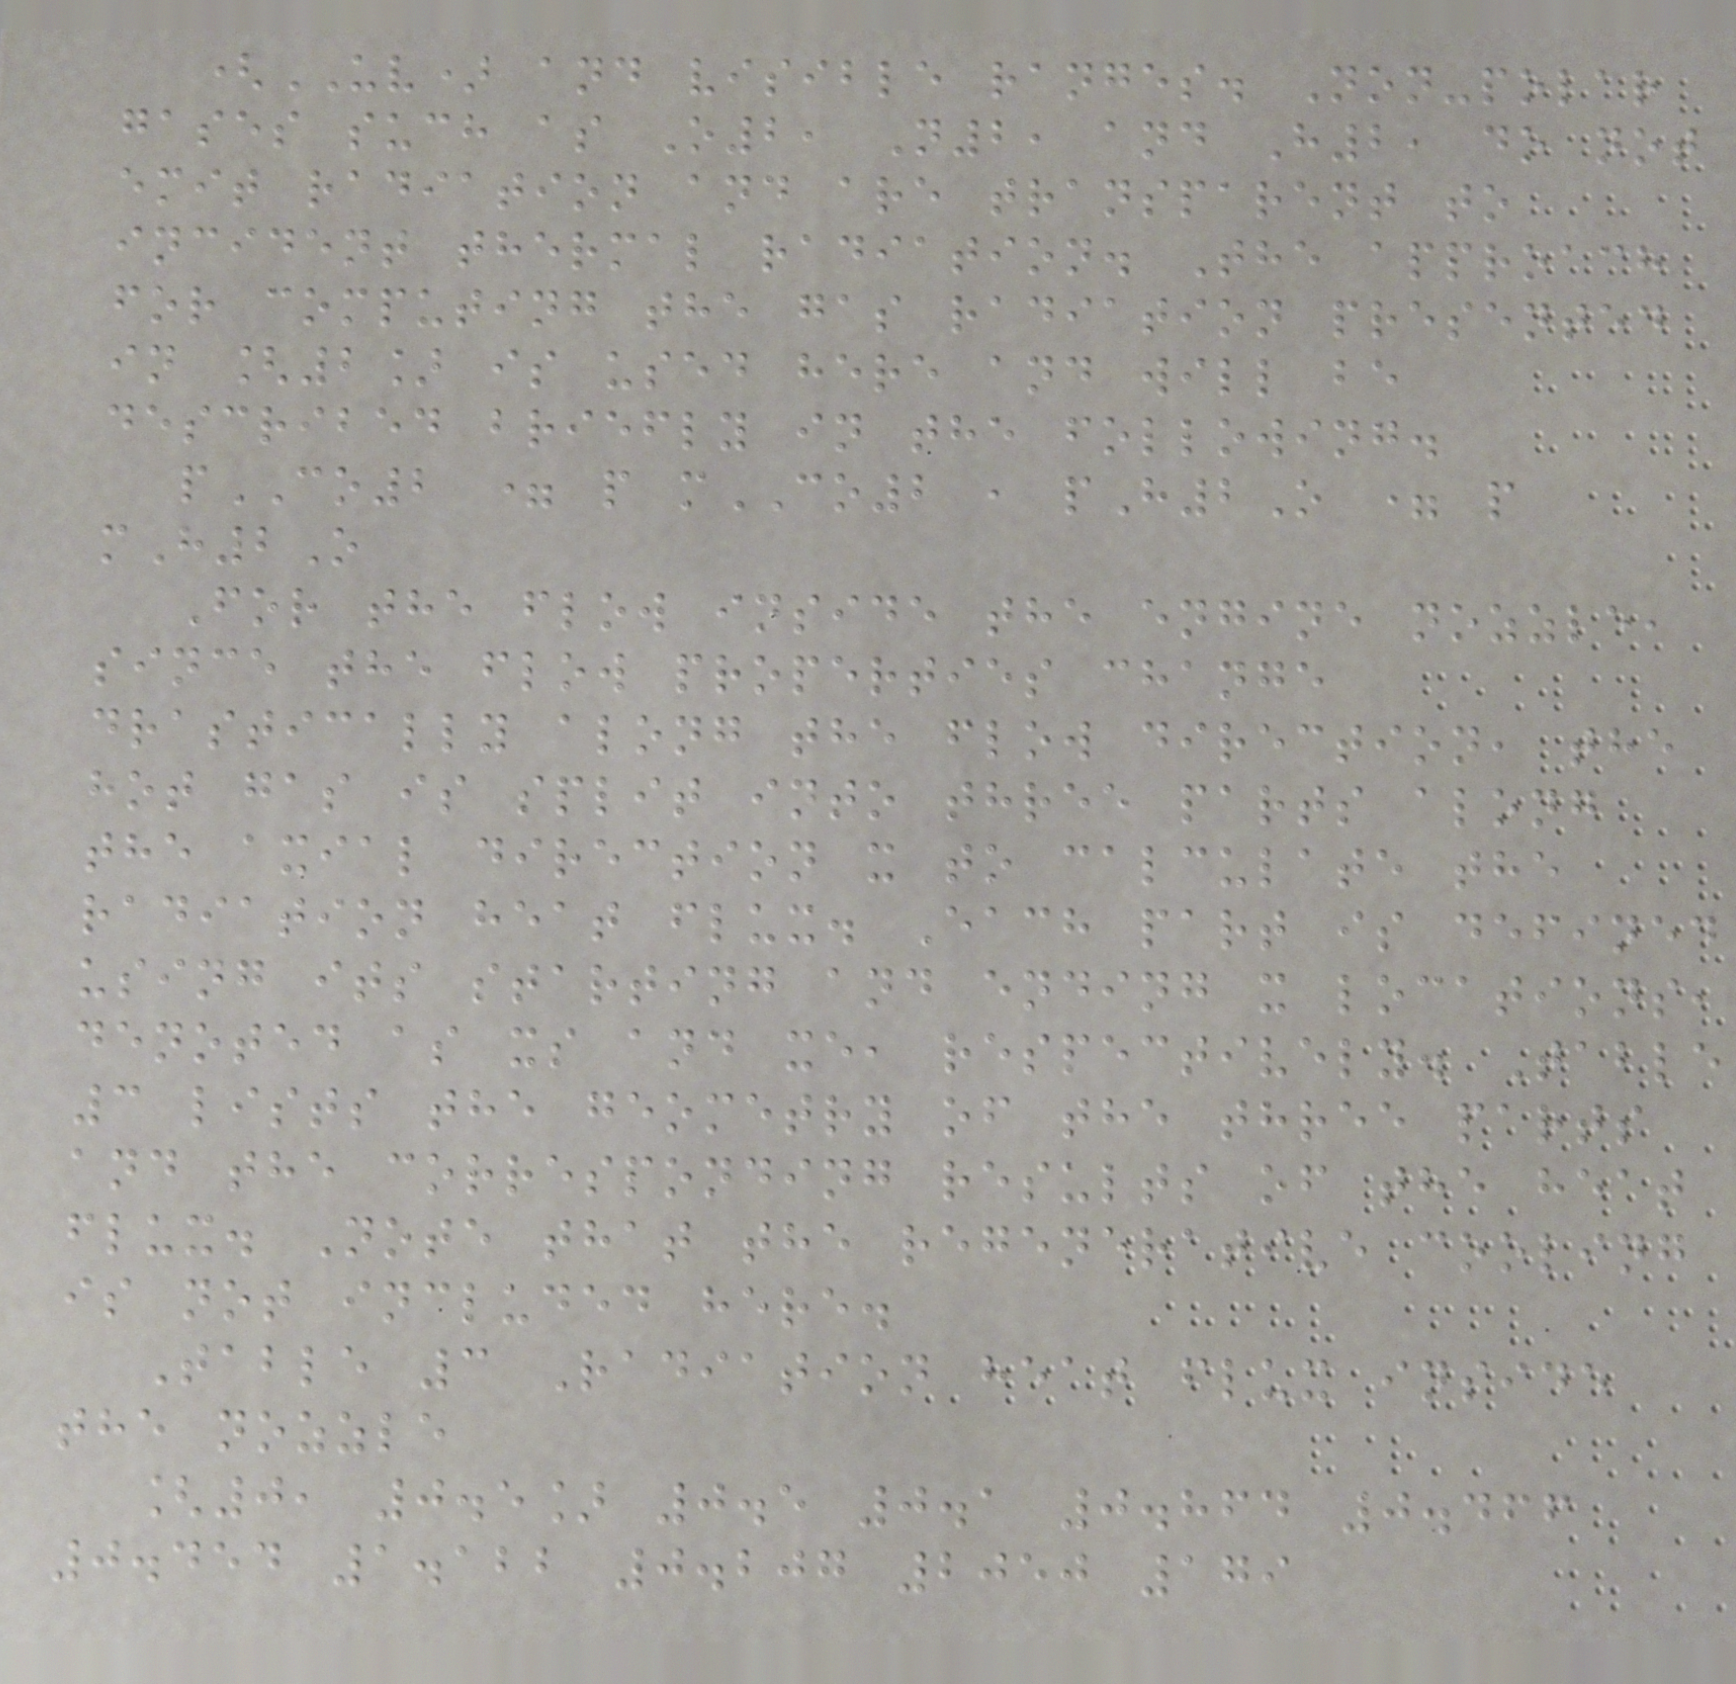(UV) and visible ranges. Non-polar
gases such as O2, N2, and H2, do not
emit radiation and are transparent to
incident thermal radiation. The approach
for computing the gas radiation presented
in [2] is used here and will be
described briefly in the following.
pCO2 = p mCO2 , pH2O = p
mH2O
For the flow inside the engine nozzle,
since the flow properties change
drastically along the flow direction, the
hot gas is split into three parts along
the axial direction x to calculate the
radiation heat flux. Each part is defined
using its starting and ending x locations,
denoted as xs and xe, respectively. Table
3 lists the geometry of the three parts
and the corresponding results of the heat
flux. Note that the regenerative cooling
is not included here.
Table 3 Radiation heat flux inside
the nozzle
[0, 0.5] 0.5 0.1 0.864 0.466
0.454 1.122 0.207 2050 179
